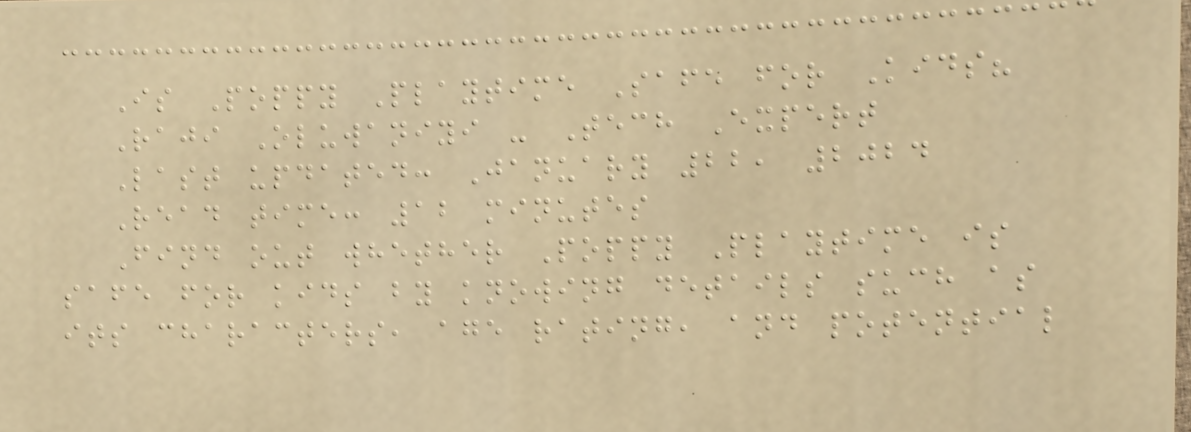Is Poppy Playtime Safe for Kids?
Raji Oluwaniyi - Tech Expert
Last updated: January 22, 2024
Read time: 12 minutes
Find out whether Poppy Playtime is
safe for kids by knowing details such as
its characters, age rating, and potential
